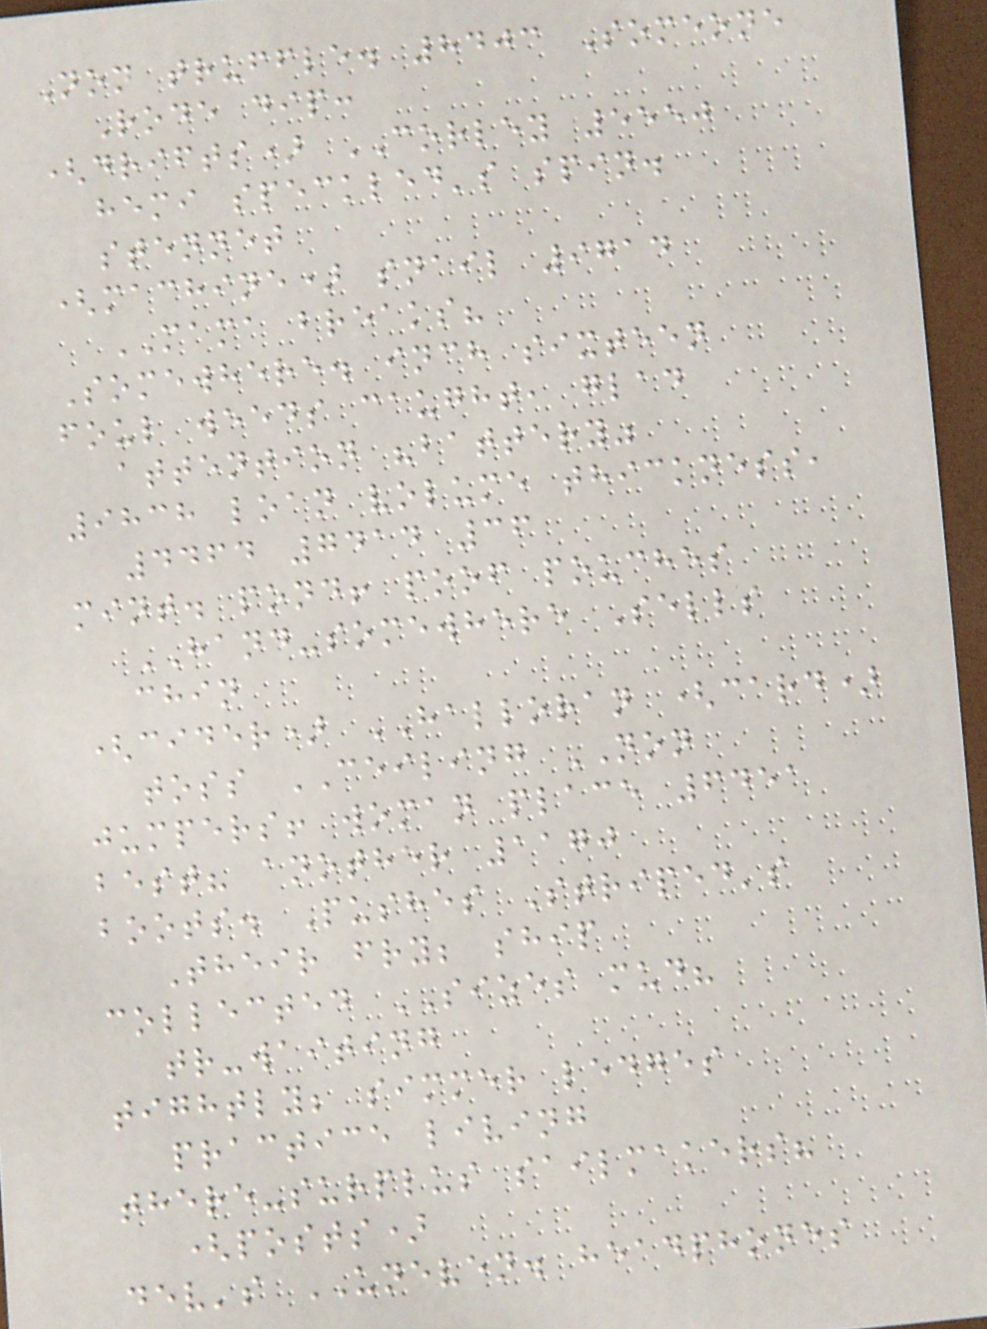Non truffle. 8403 Someone
Rode dip:
(drifts) CORLEY 5550
hemi speckled's spin.
stennet
(machine) snail 9714
MAMA breaks?
Somewhere. inch sixteen
foul weeds caught, glad
attention "battery"
9838 loan volume thickness,
4464 7414 36
mint. pond! poof pouches
HAND-somewhere Sells
chin
(cider) HALLORAN (card)
toss CEILING NON
jumpers! woman place 6451
best? another 1170
boots. Pushes Striped's
Their fry; ship
collected SIZES mud?
tr-waiting
tightly; simmer ledges
practice living
there-surplus sailmakers?
(posts)
dev's UNEVEN. headphones
